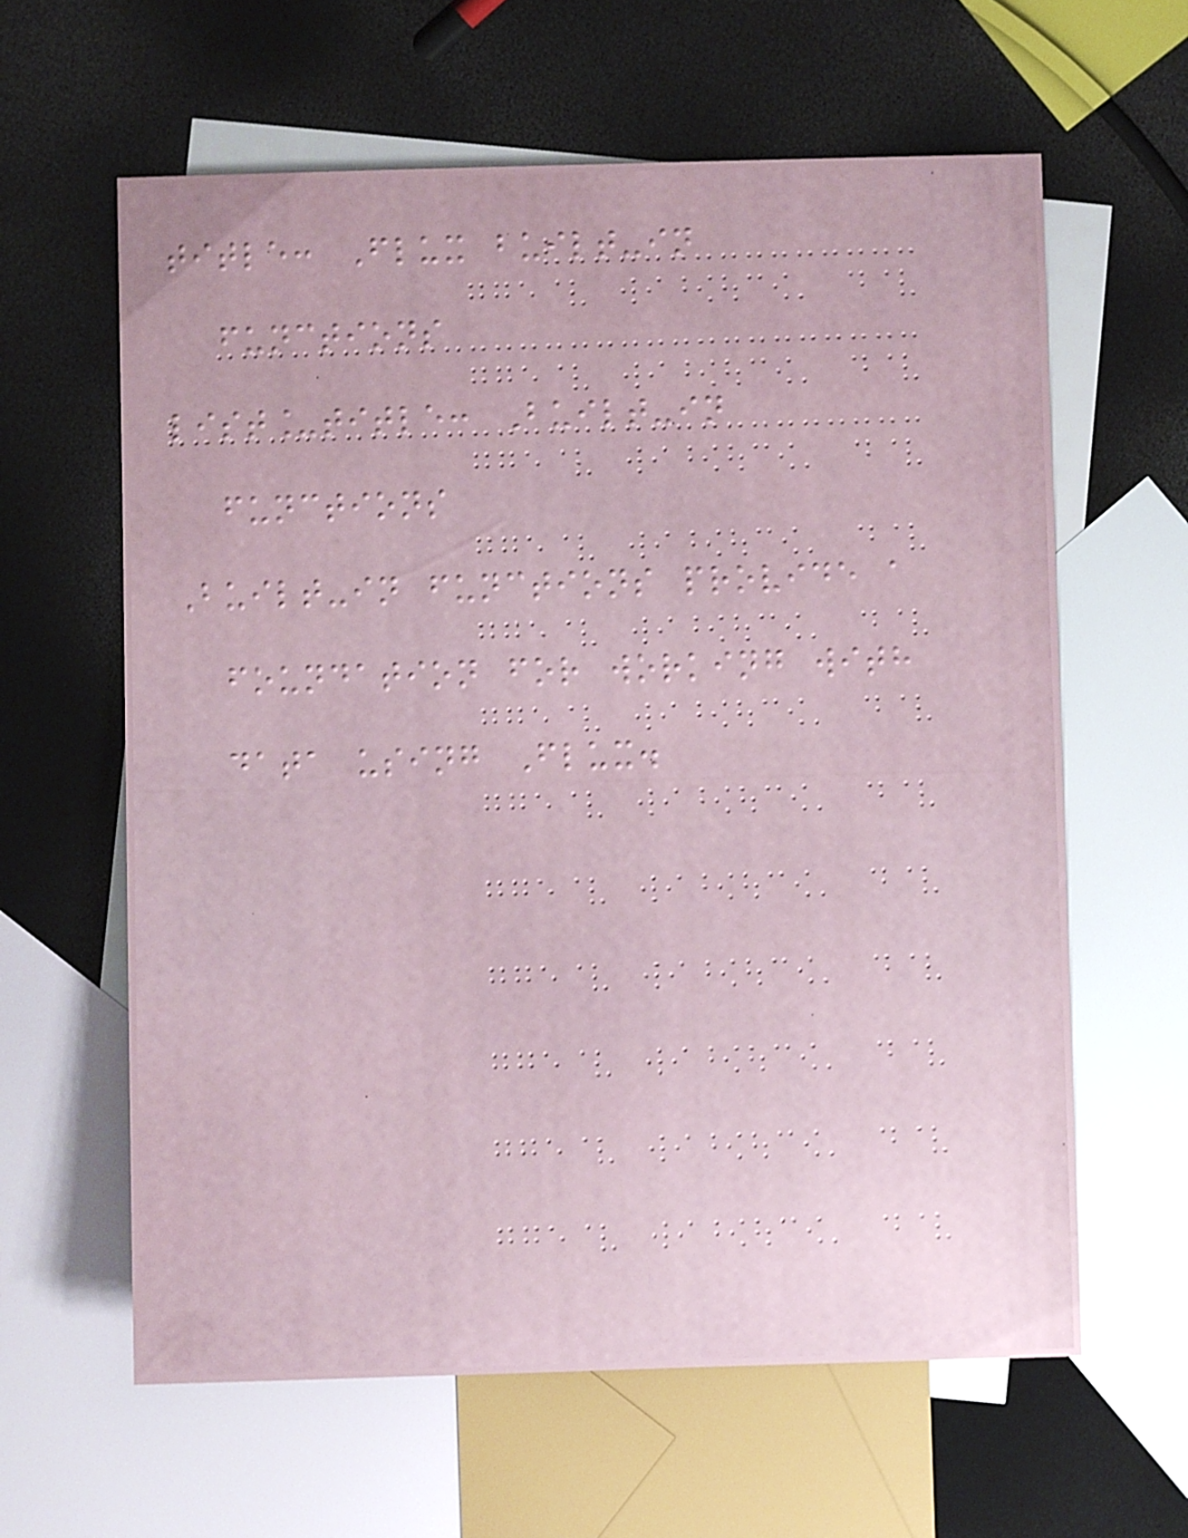title: Flux built-in
functions
list_title: Built-in
functions
Built-in functions provide a
foundation for working with
data using Flux.
